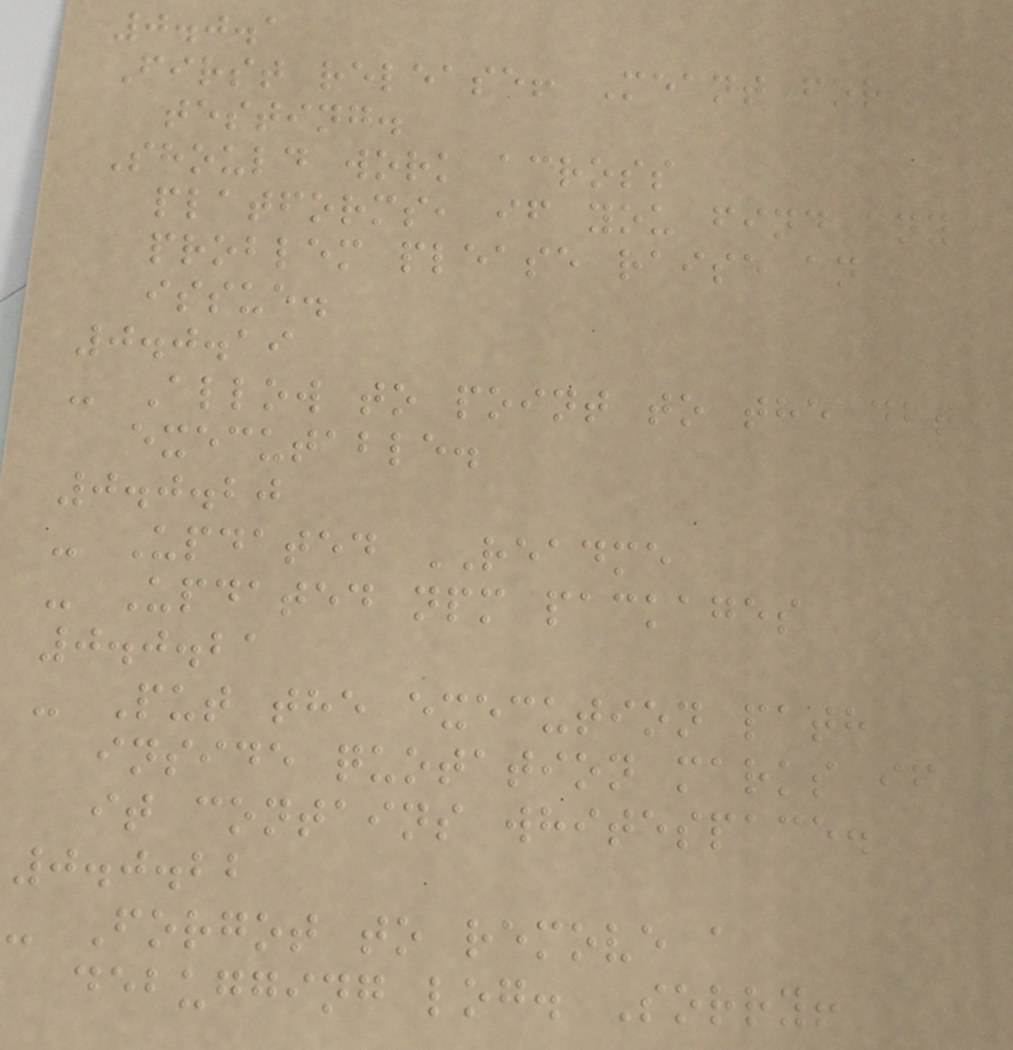0.0.1
First release! Meant for
testing.
Should work across
platforms, if you find any
problem please raise an
issue.
0.0.19
- Allow to point to the dbt
executable.
0.0.20
- Updated README
- Updated npm packages
0.0.21
- Put the execution path
inside quotation marks if
it contains whitespace.
0.0.22
- Forgot to remove a
debugging log. Sorry!
